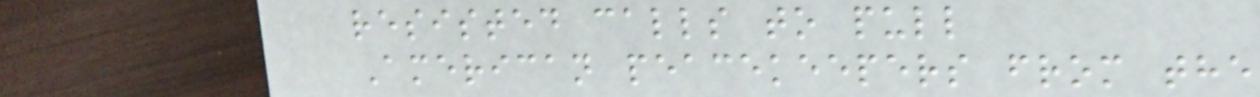resisted calls to pull
American peacekeepers from the
